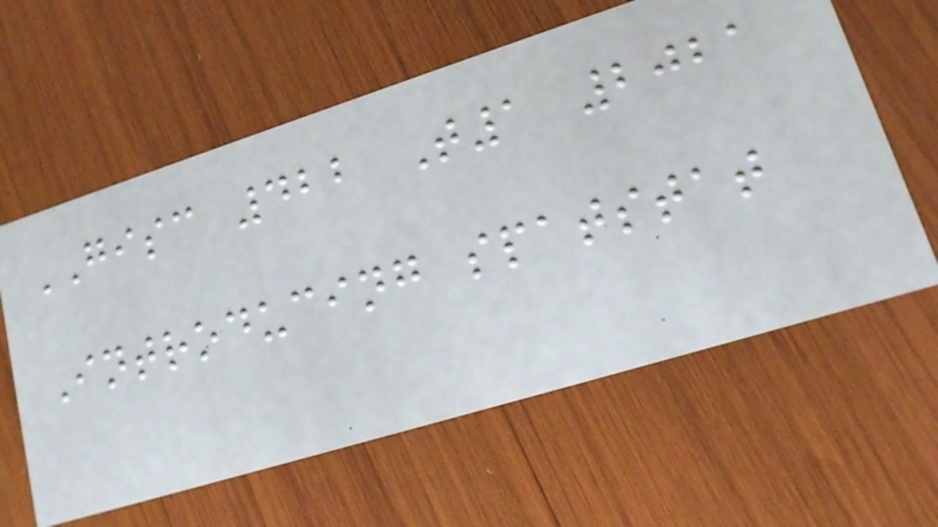GISC 422 T1 2021
Introducing spatstat
